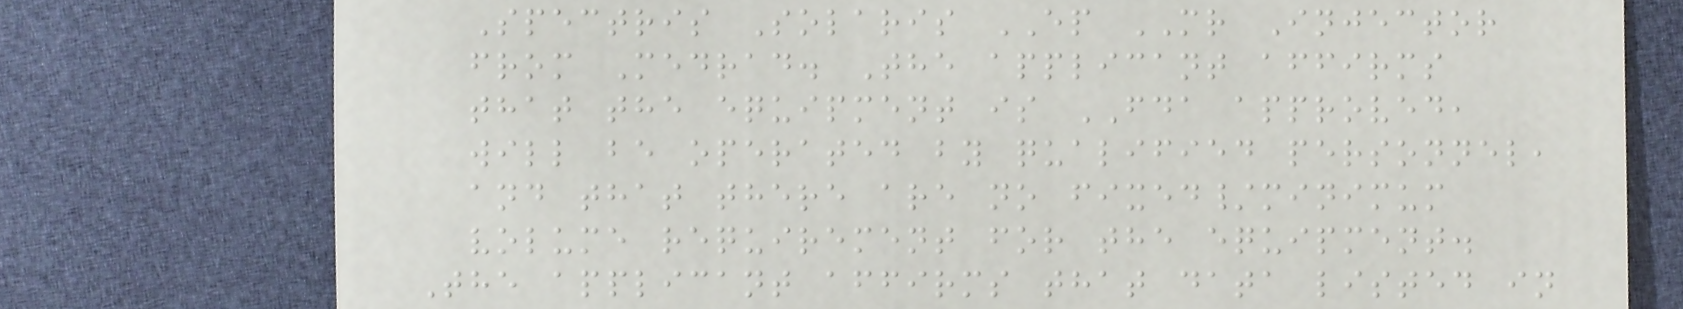Spectris Solaris EP MR Injector
from Medrad. The applicant affirms
that the equipment is FDA approved,
will be operated by qualified personnel,
and that there are no fixed/minimum
volume requirement for the equipment.
The applicant affirms that data listed in
